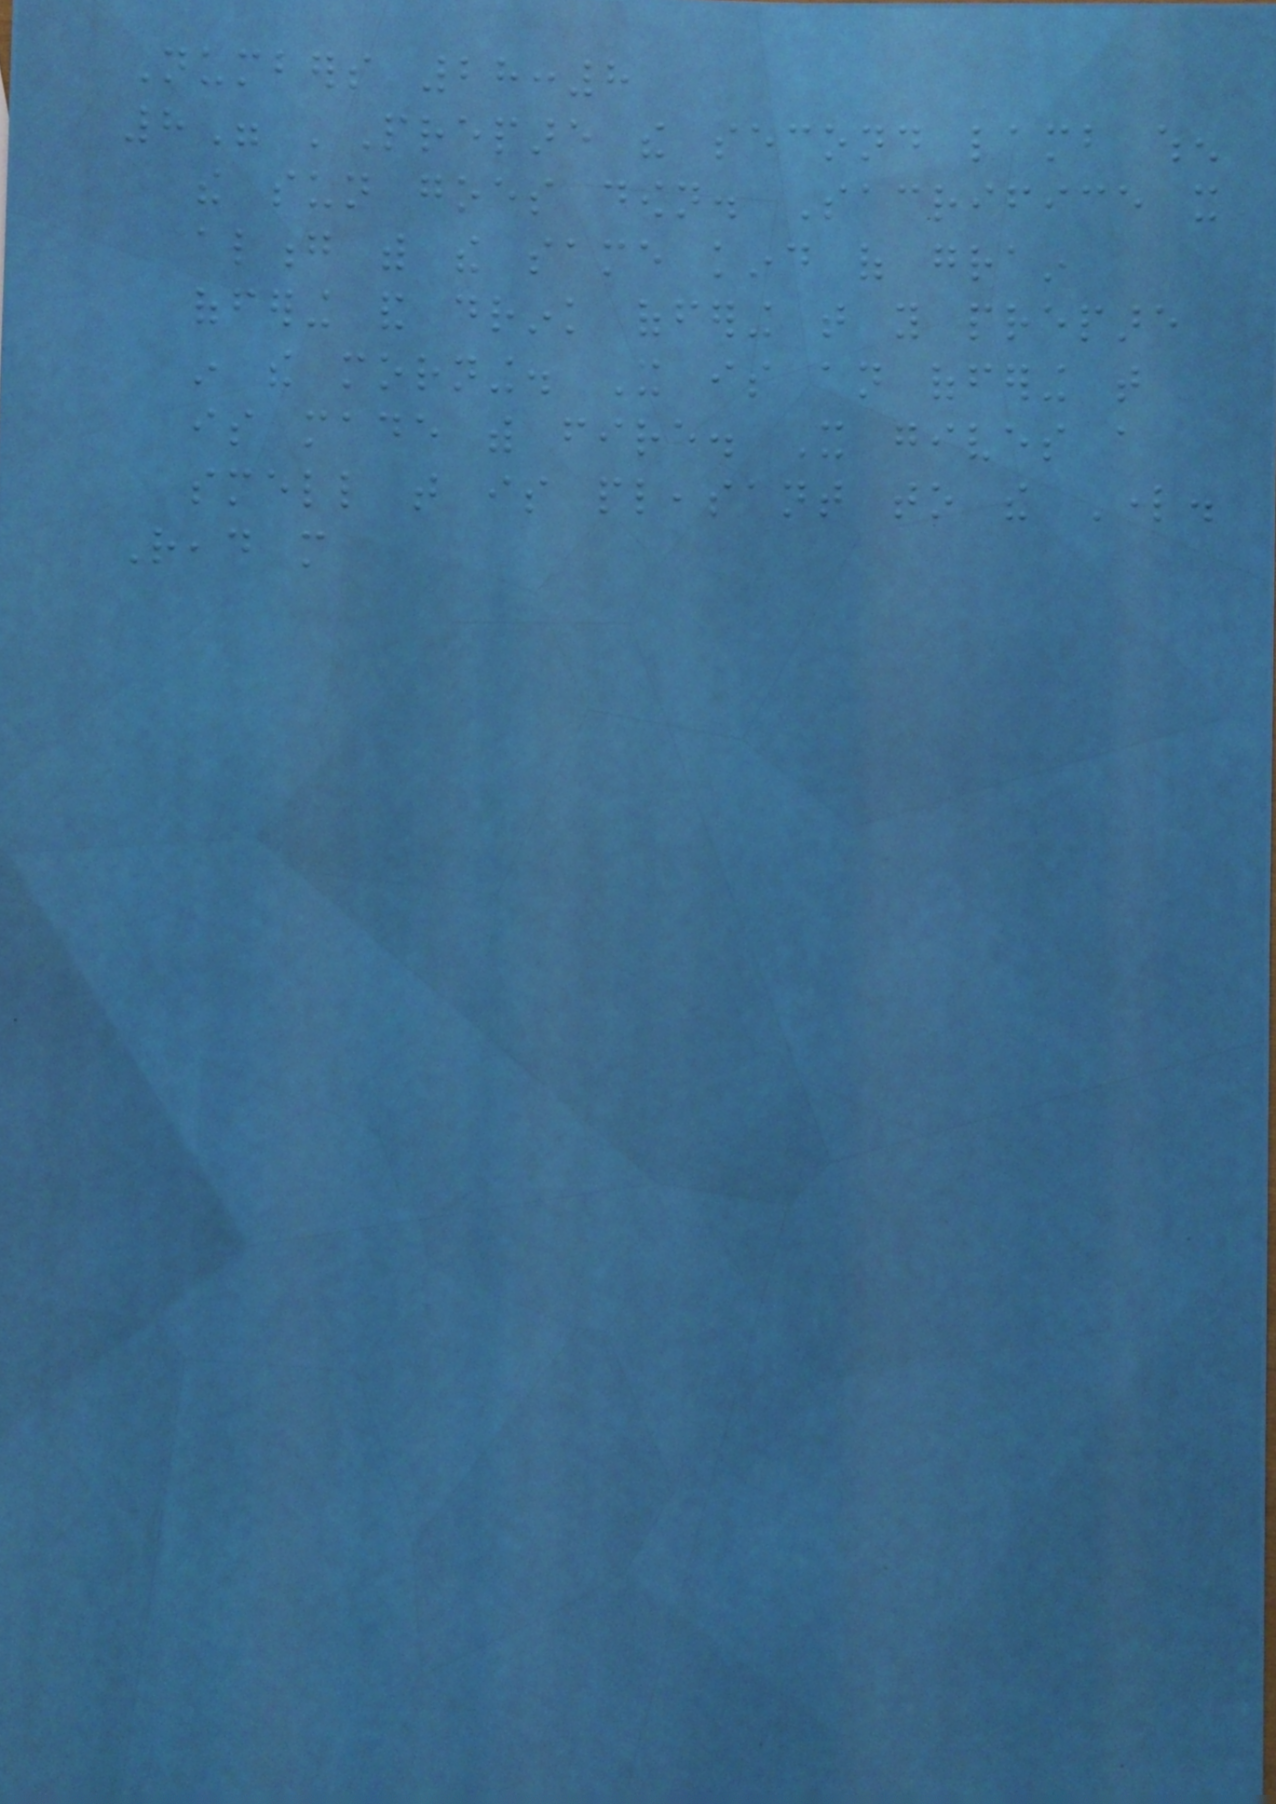Numbers 28:8
8" 'Prepare the second lamb when
the sun goes down. Sacrifice it
along with the same kind of grain
offering and drink offering that you prepare
in the morning. It is an offering that
is made with fire. It gives a
smell that is pleasant to the Lord.
Read more
